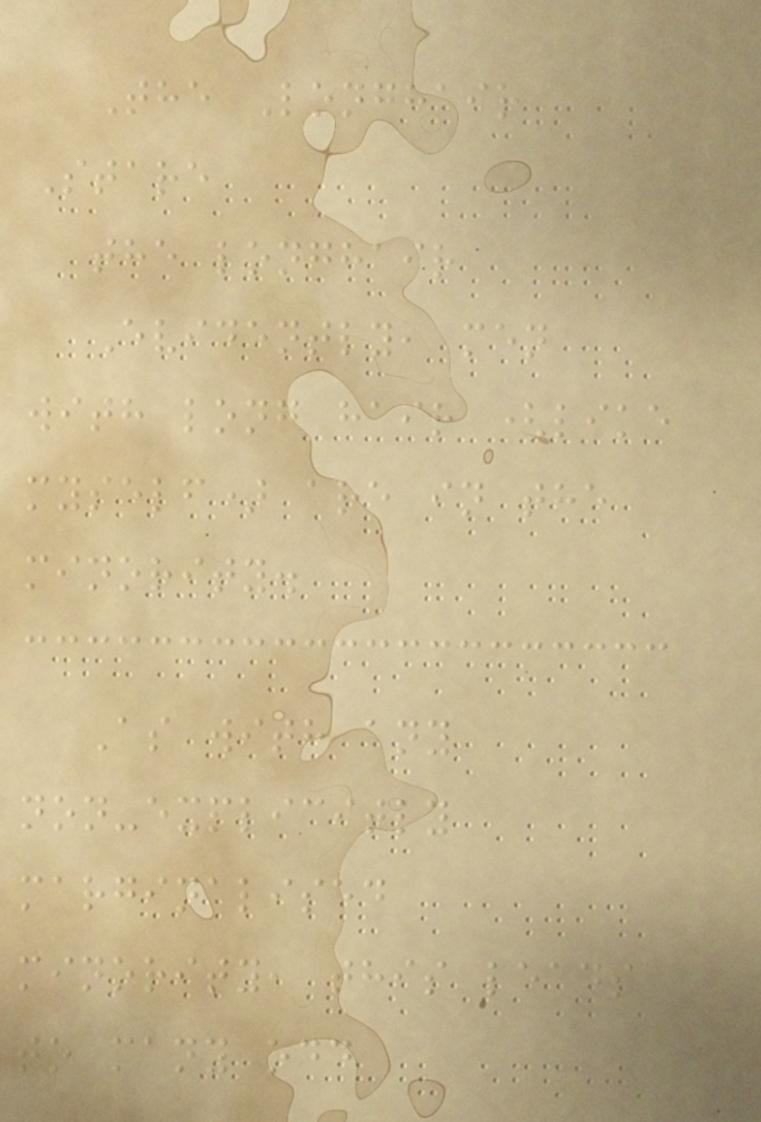The Longhair
Stare
the longhair
Evidently, men
with long hair (like
myself) are in the
minority.
As with any
non-explicitly
marginalised
minority, this leads
to many odd
